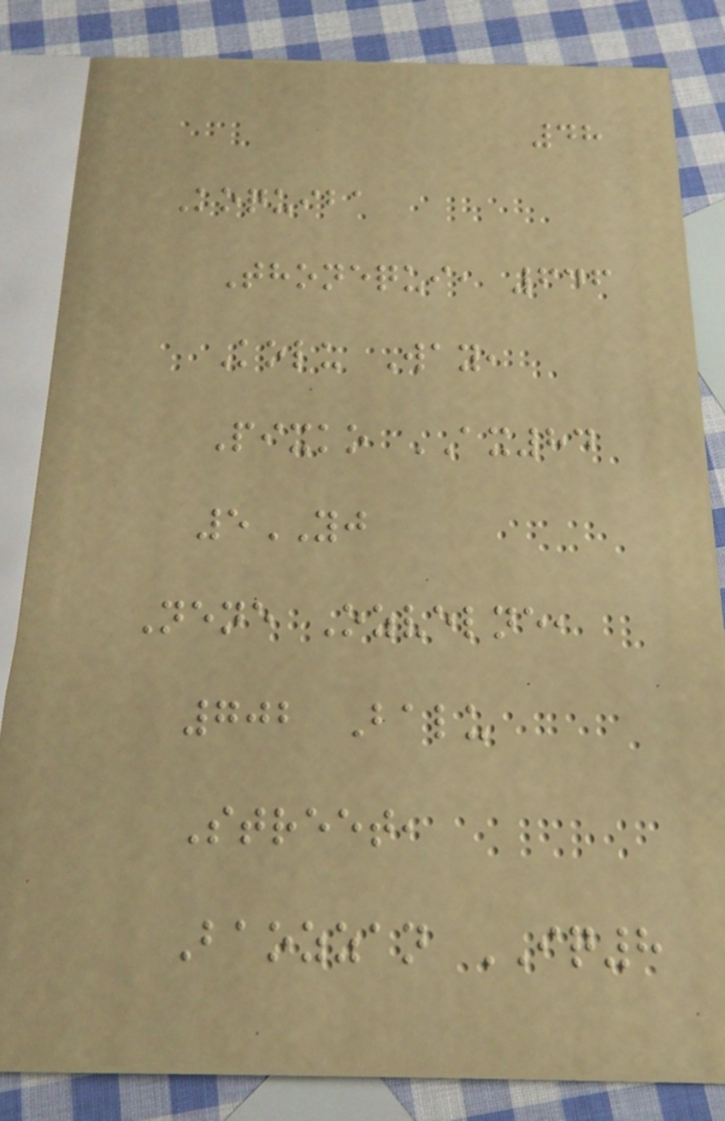48
Koquiba
Thonequi, 646
Kolu Way,
Pixko AX84
5YJ
Nene Ozvelne,
702 Balu
Street,
Baozzan IQ8
